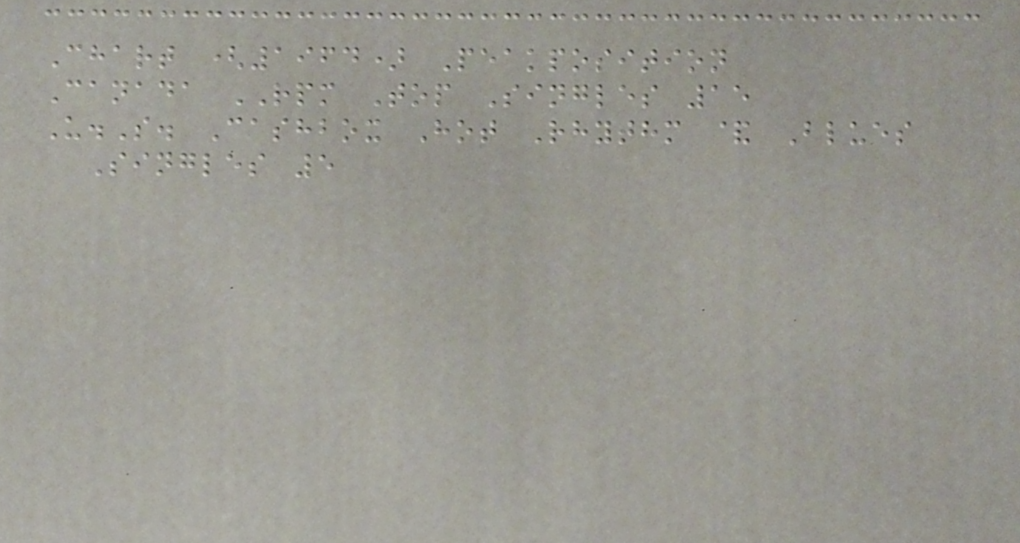Chart (1964) Peakposition
Canada RPM Top Singles 15
U.S. Cashbox Hot Rhythm & Blues
Singles 5
